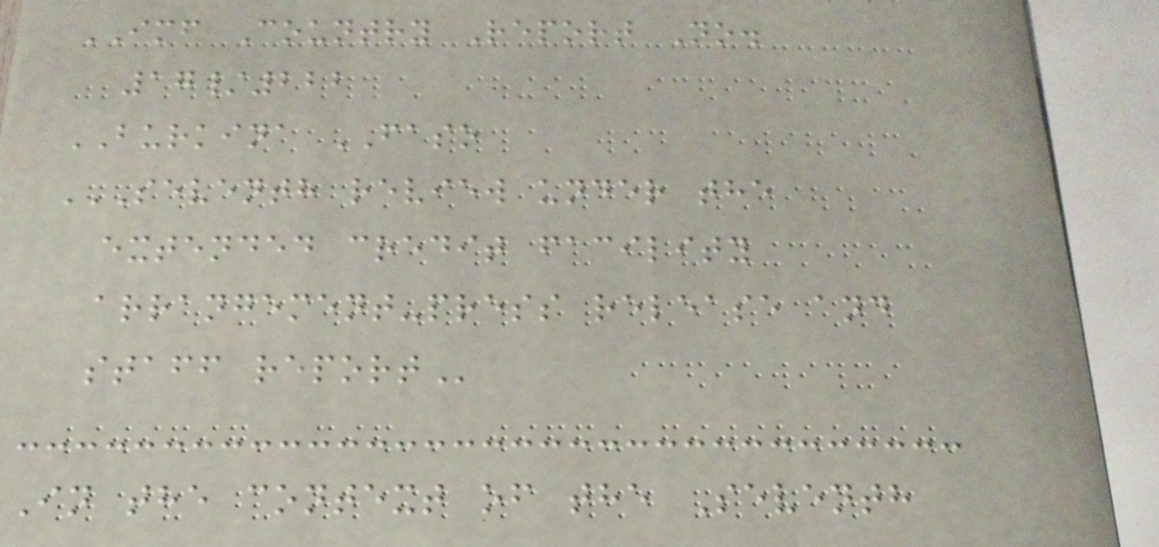IMF Country Report No.
17/222
BURKINA FASO
SEVENTH REVIEW UNDER THE
EXTENDED CREDIT FACILITY
ARRANGEMENT-PRESS RELEASE AND
STAFF REPORT
In the context of the Seventh
